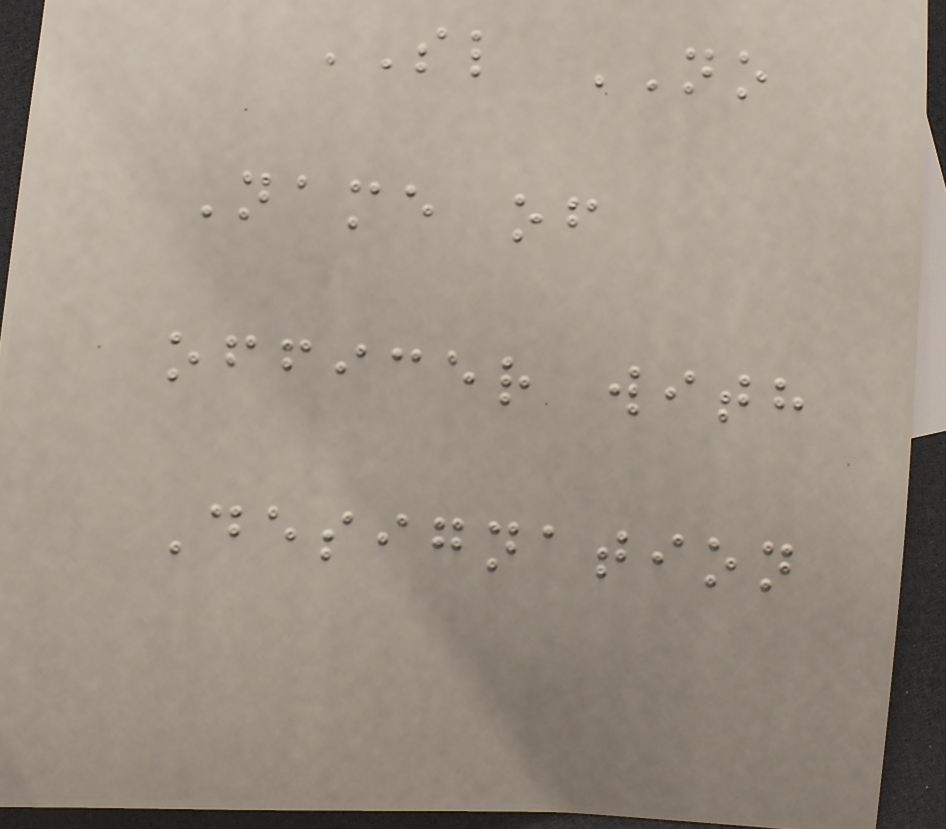SL NO
Name of
officer with
Designation
